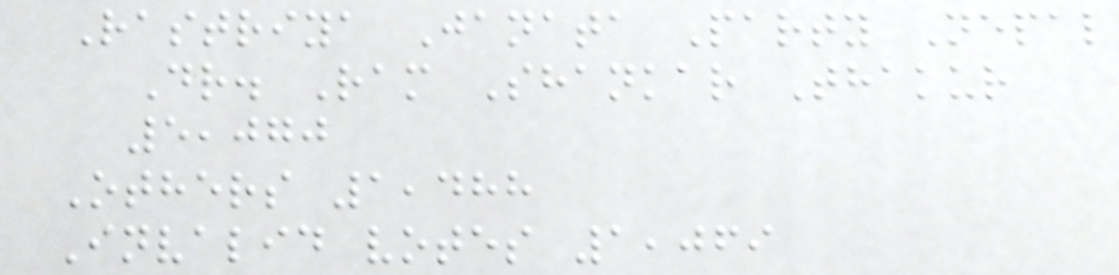Rastriya Janata Party Nepal
Dr. Ram Shankar Thakur
5,070
Others 1,488
Invalid votes 1,069
